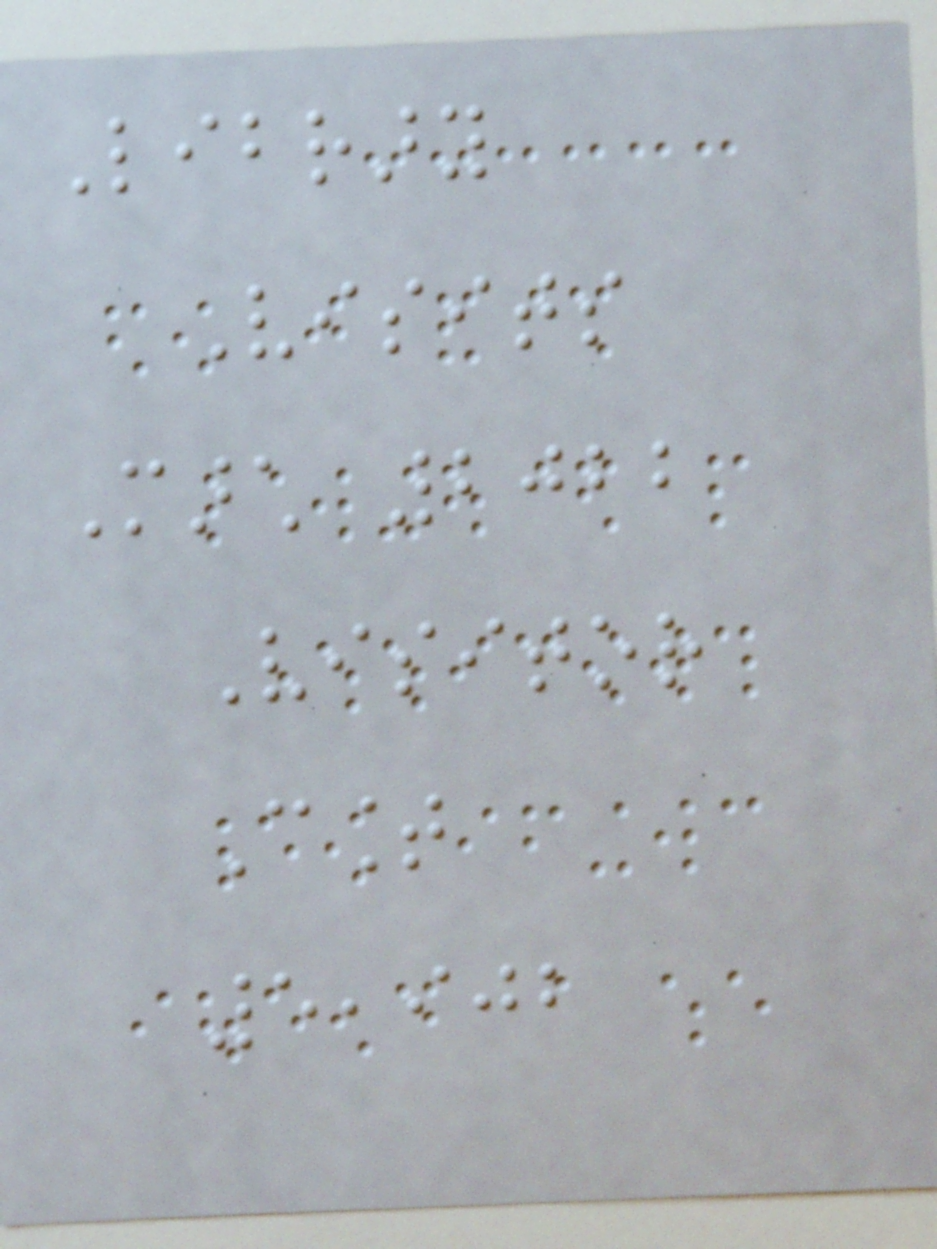Library
Visits
March 2022
Visitor
Count
5,902
